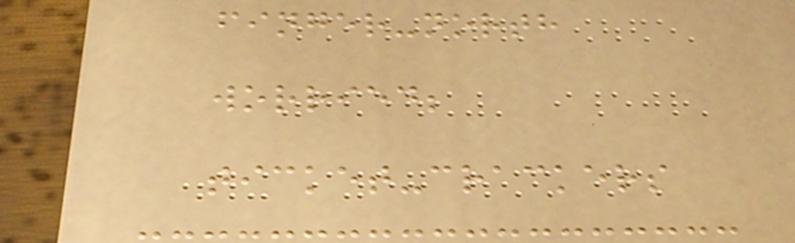finger-north
worried;
ticket-crackers
